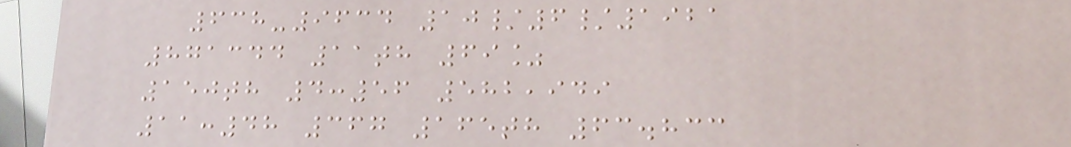638-9634 10/6/1921
871344 11th 69%
150th 4:56 582,949
11:48 367 165th 63.833
